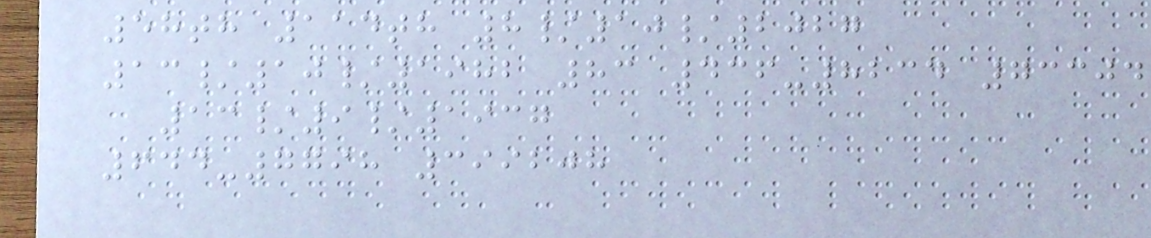58th 114th 8/10/2027
13/10/1982 83 436-8234 73304
13/9/1937
644-7798 399208
